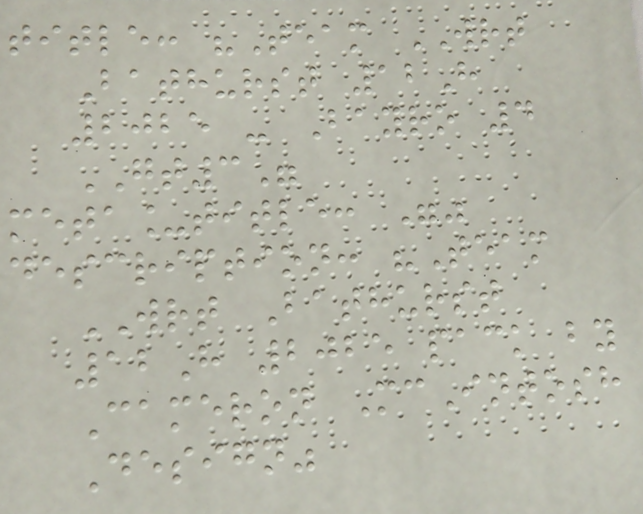title: "Team WRT
Bathurst 12H
2025 - Bayro 4
GT3"
meta_title: ""
description: "Team
WRT Bathurst
12H 2025 pack by
Cameron McIntosh
Design"
